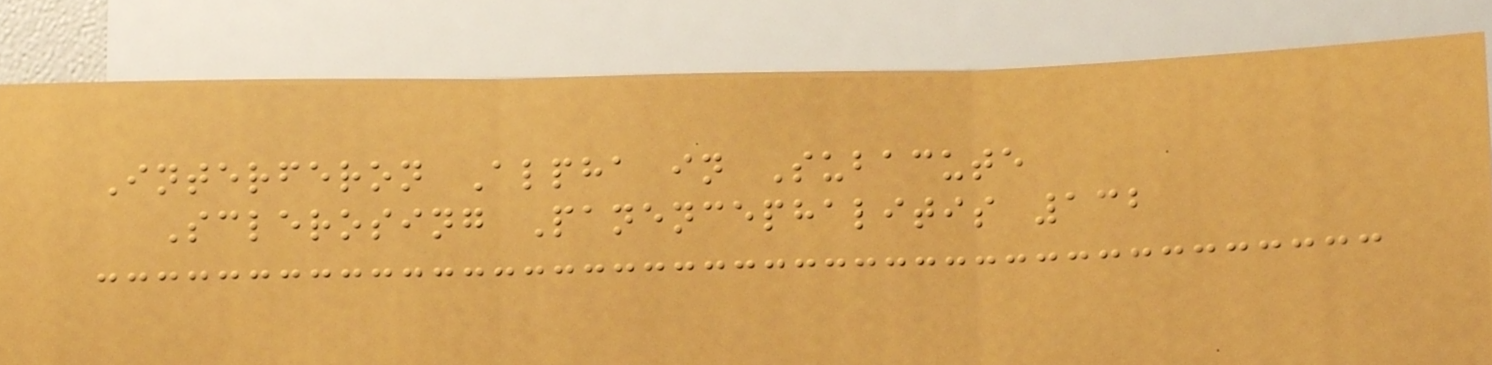Interferon Alpha in Subacute
Sclerosing Panencephalitis 132
